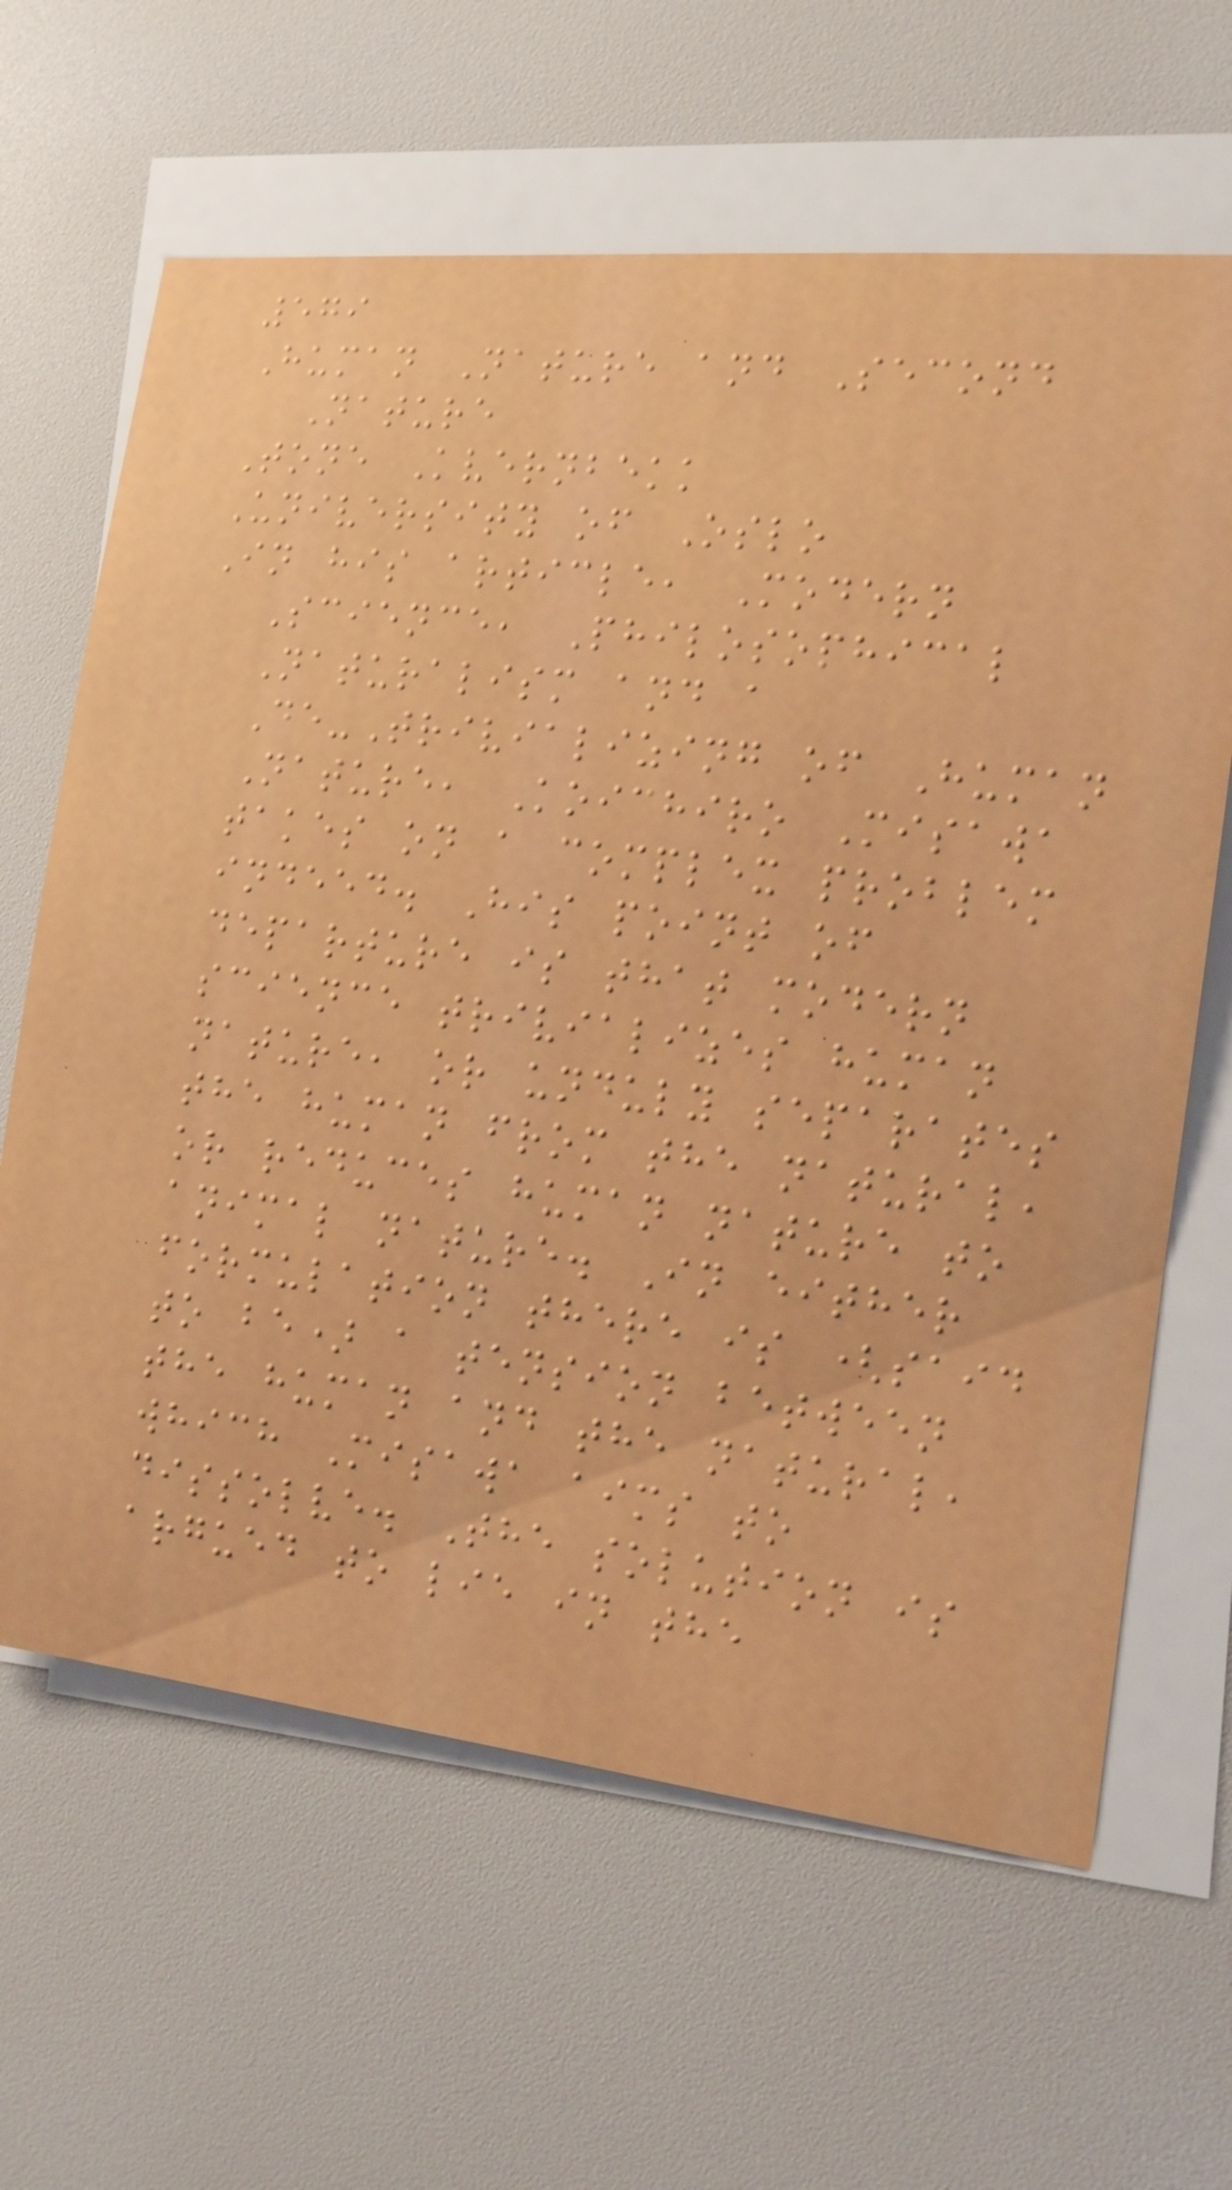579
Human Nature and Second
Nature
Tone Kvernbekk
University of Oslo
In his article, Modern
Science, Philosophical
Naturalism and a
De-Trivializing of Human
Nature, Koichiro Misawa
takes on a complex problem
indeed. His point of
departure is that modern
science trivializes human
nature, or unduly separates
the human from the natural,
or reduces human nature to
animal nature. In either
formulation there is (said
to be) a tension between
the human and the natural,
which Misawa aims to
dissolve. The solution is
argued to lie in the
